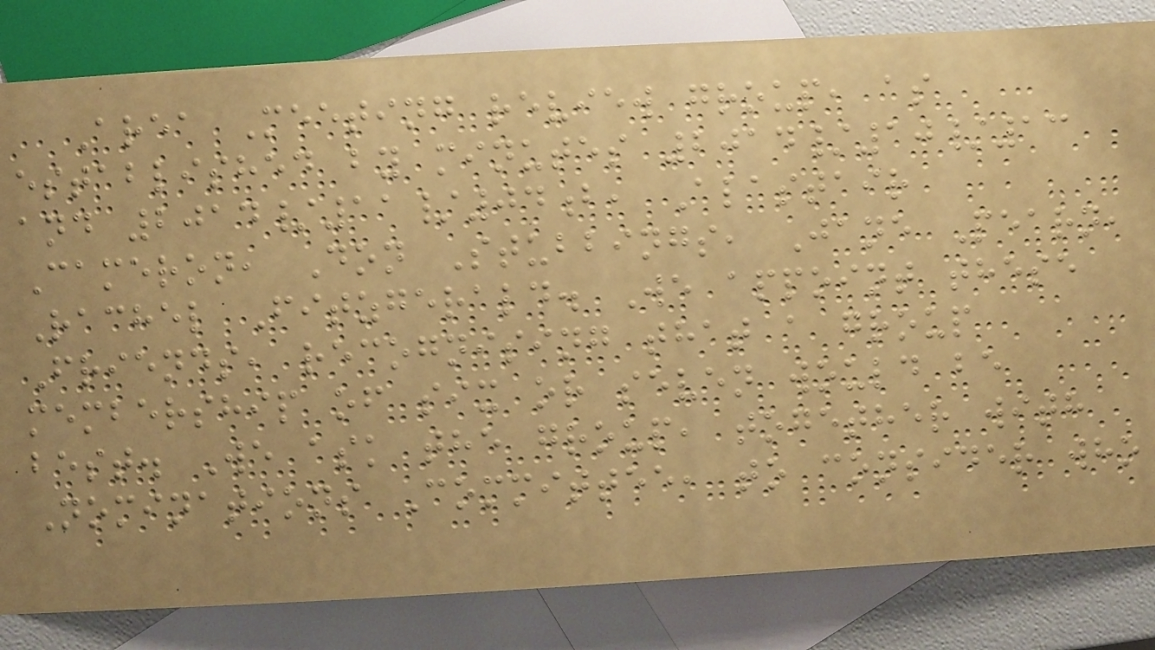Area Meeting review group, as
established by minutes 2014/10/13
and 2014/11/04b, Alastair
Cameron, Don Stubbings, Jane Pearn,
Rachel Fitzgerald. We appoint these
Friends, recognising that a group
membership of six or seven would be
best. We ask the group, together with
Nominations Committee, to consider who
